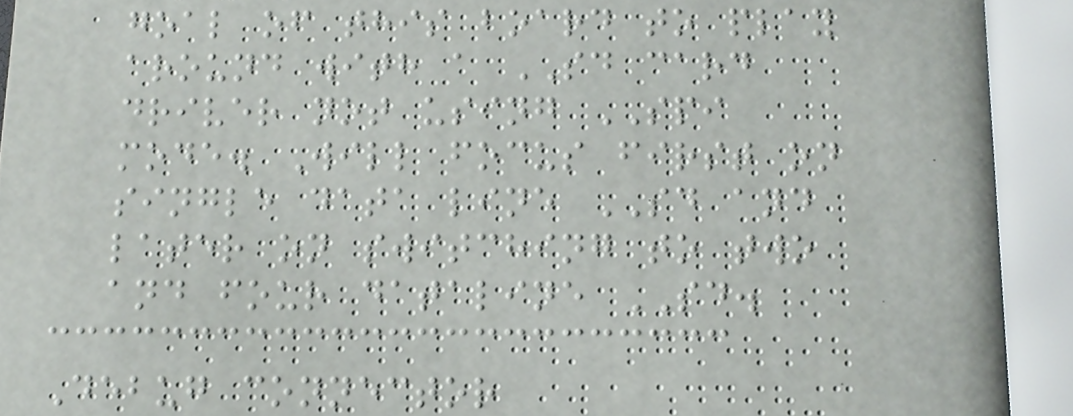goal of this board to play
around with a SD card
driver not using SPI
mode. Will focus first on
single data line SD and
later on switching to two
and four dataline SD.
Debug connector
